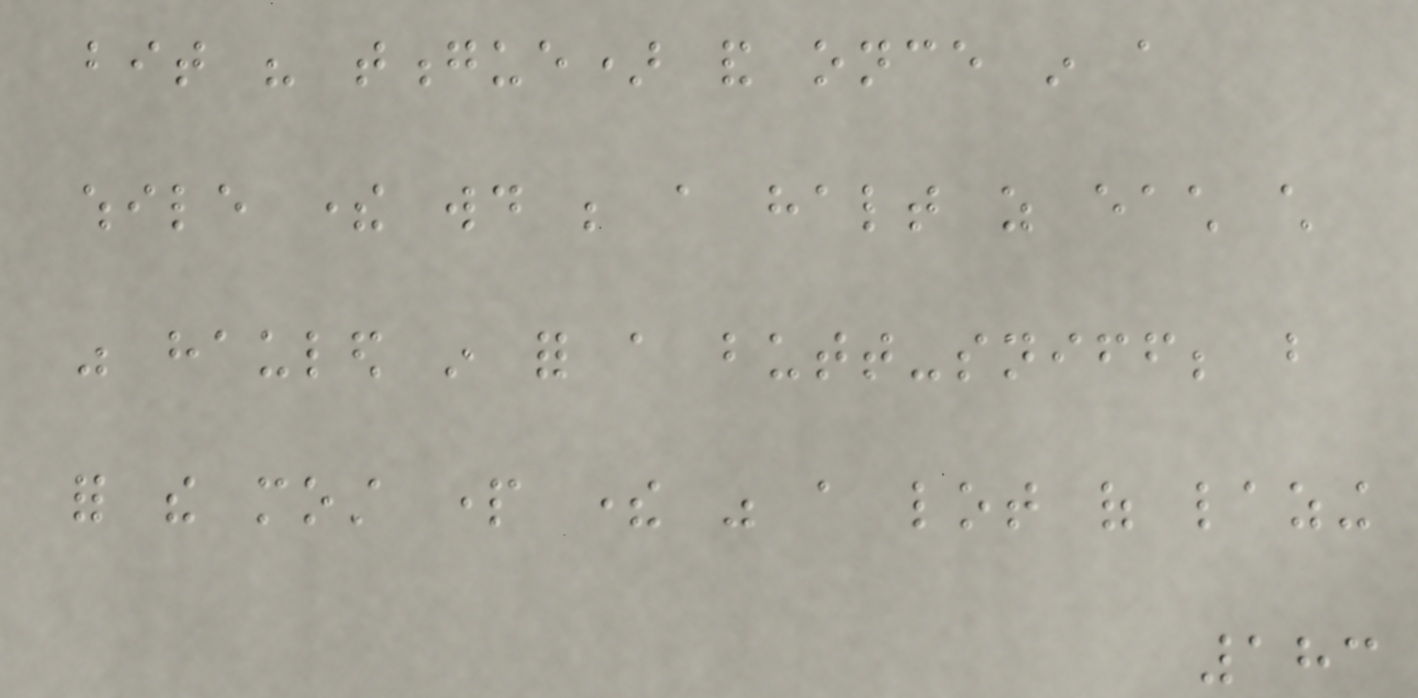bit his tongue) and once in a
while there would be a halt as each child
was hauled in for a butt-sniff; but
for the most part there was a lot of lazing
183
